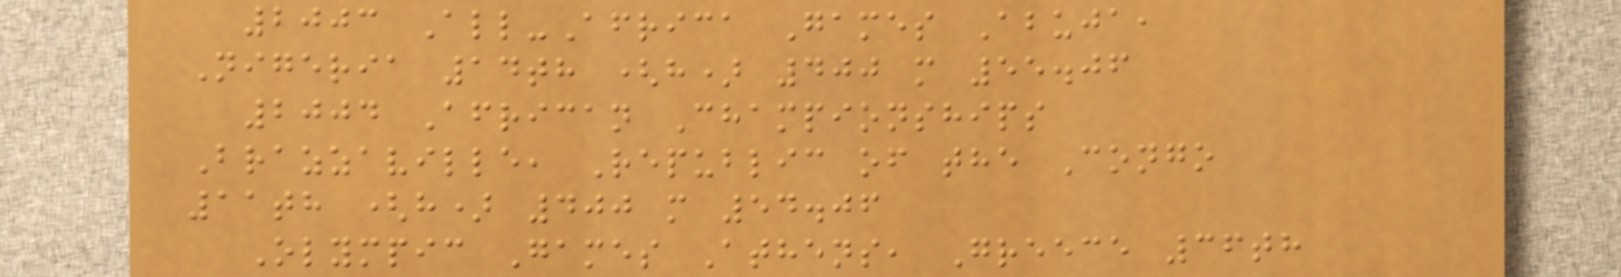2003 All-Africa Games Abuja,
Nigeria 14th (h) 400 m 55.06
2004 African Championships
Brazzaville, Republic of the Congo
11th (h) 400 m 54.06
Olympic Games Athens, Greece 36th
